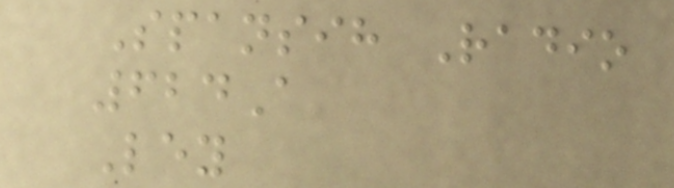Spansih Radio
624A
Ley
